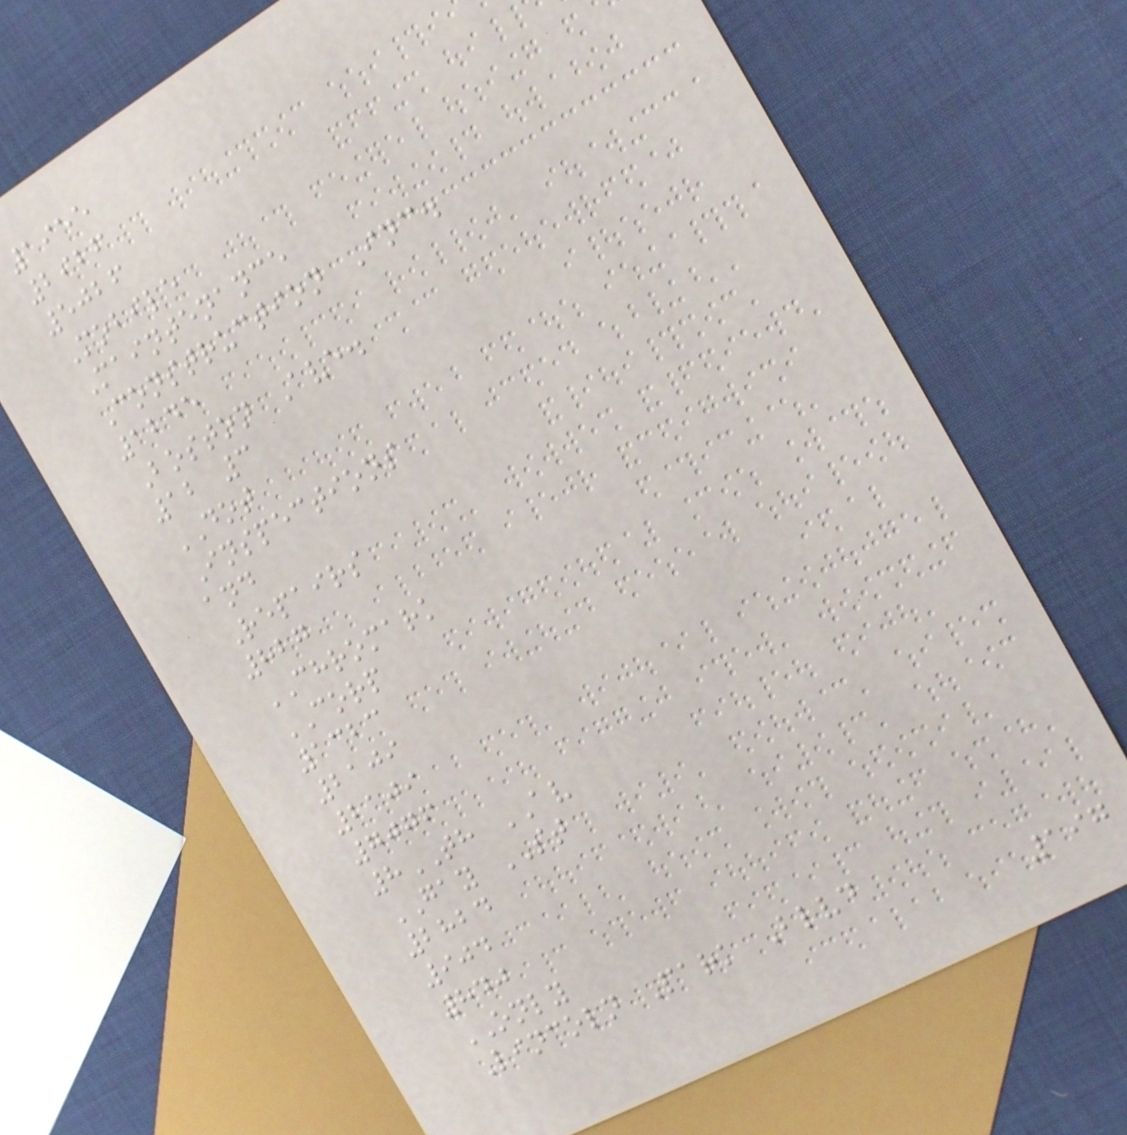1955
2926
5026
Mobile
Maintenance
Construction Inc.
1245
Boston Ave.
12 3
DOT
Inspections
and
Repairs
827
CHROMARK
CORP
1323
2109
2109
7076
8TH AV
GAY ST
2824
904
840
ONLY
Lincoln Park Blvd
197
